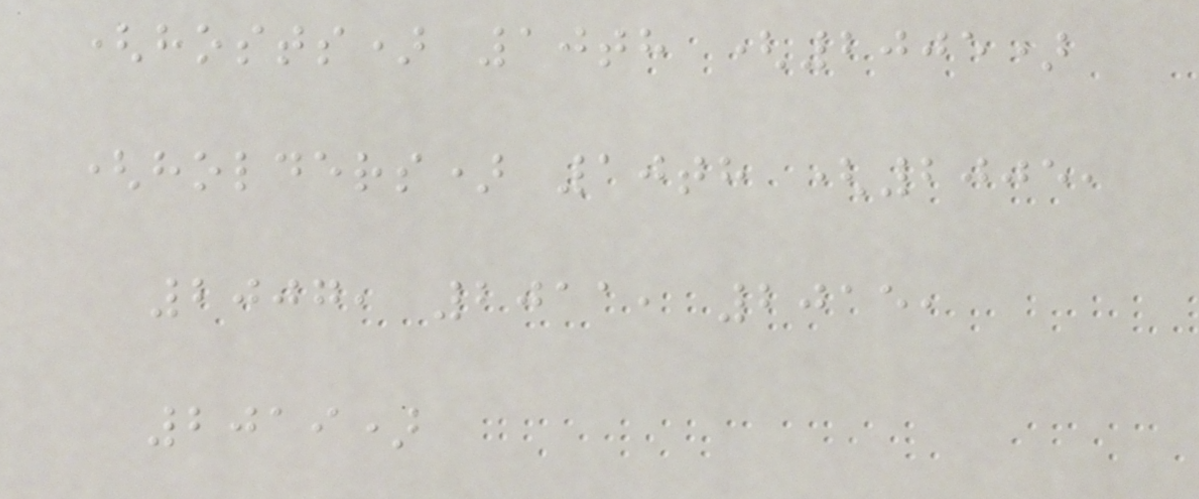(hosts) 10th (2005)
(holders) 10th (2005,
2007, 2011, 2015,
2019)
